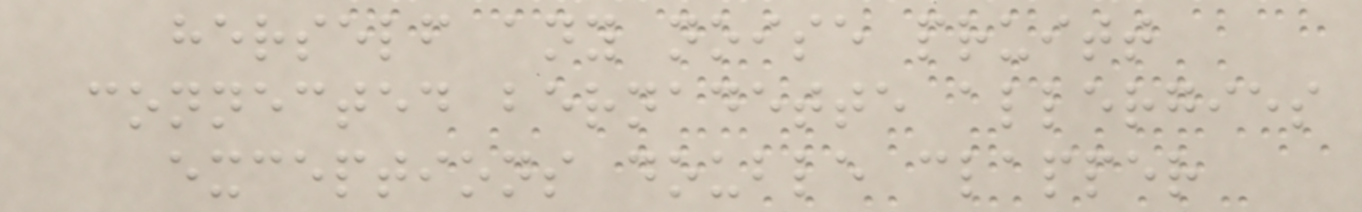herself any noise pruitt
connected bernadette allergies
exceptions double clapper
